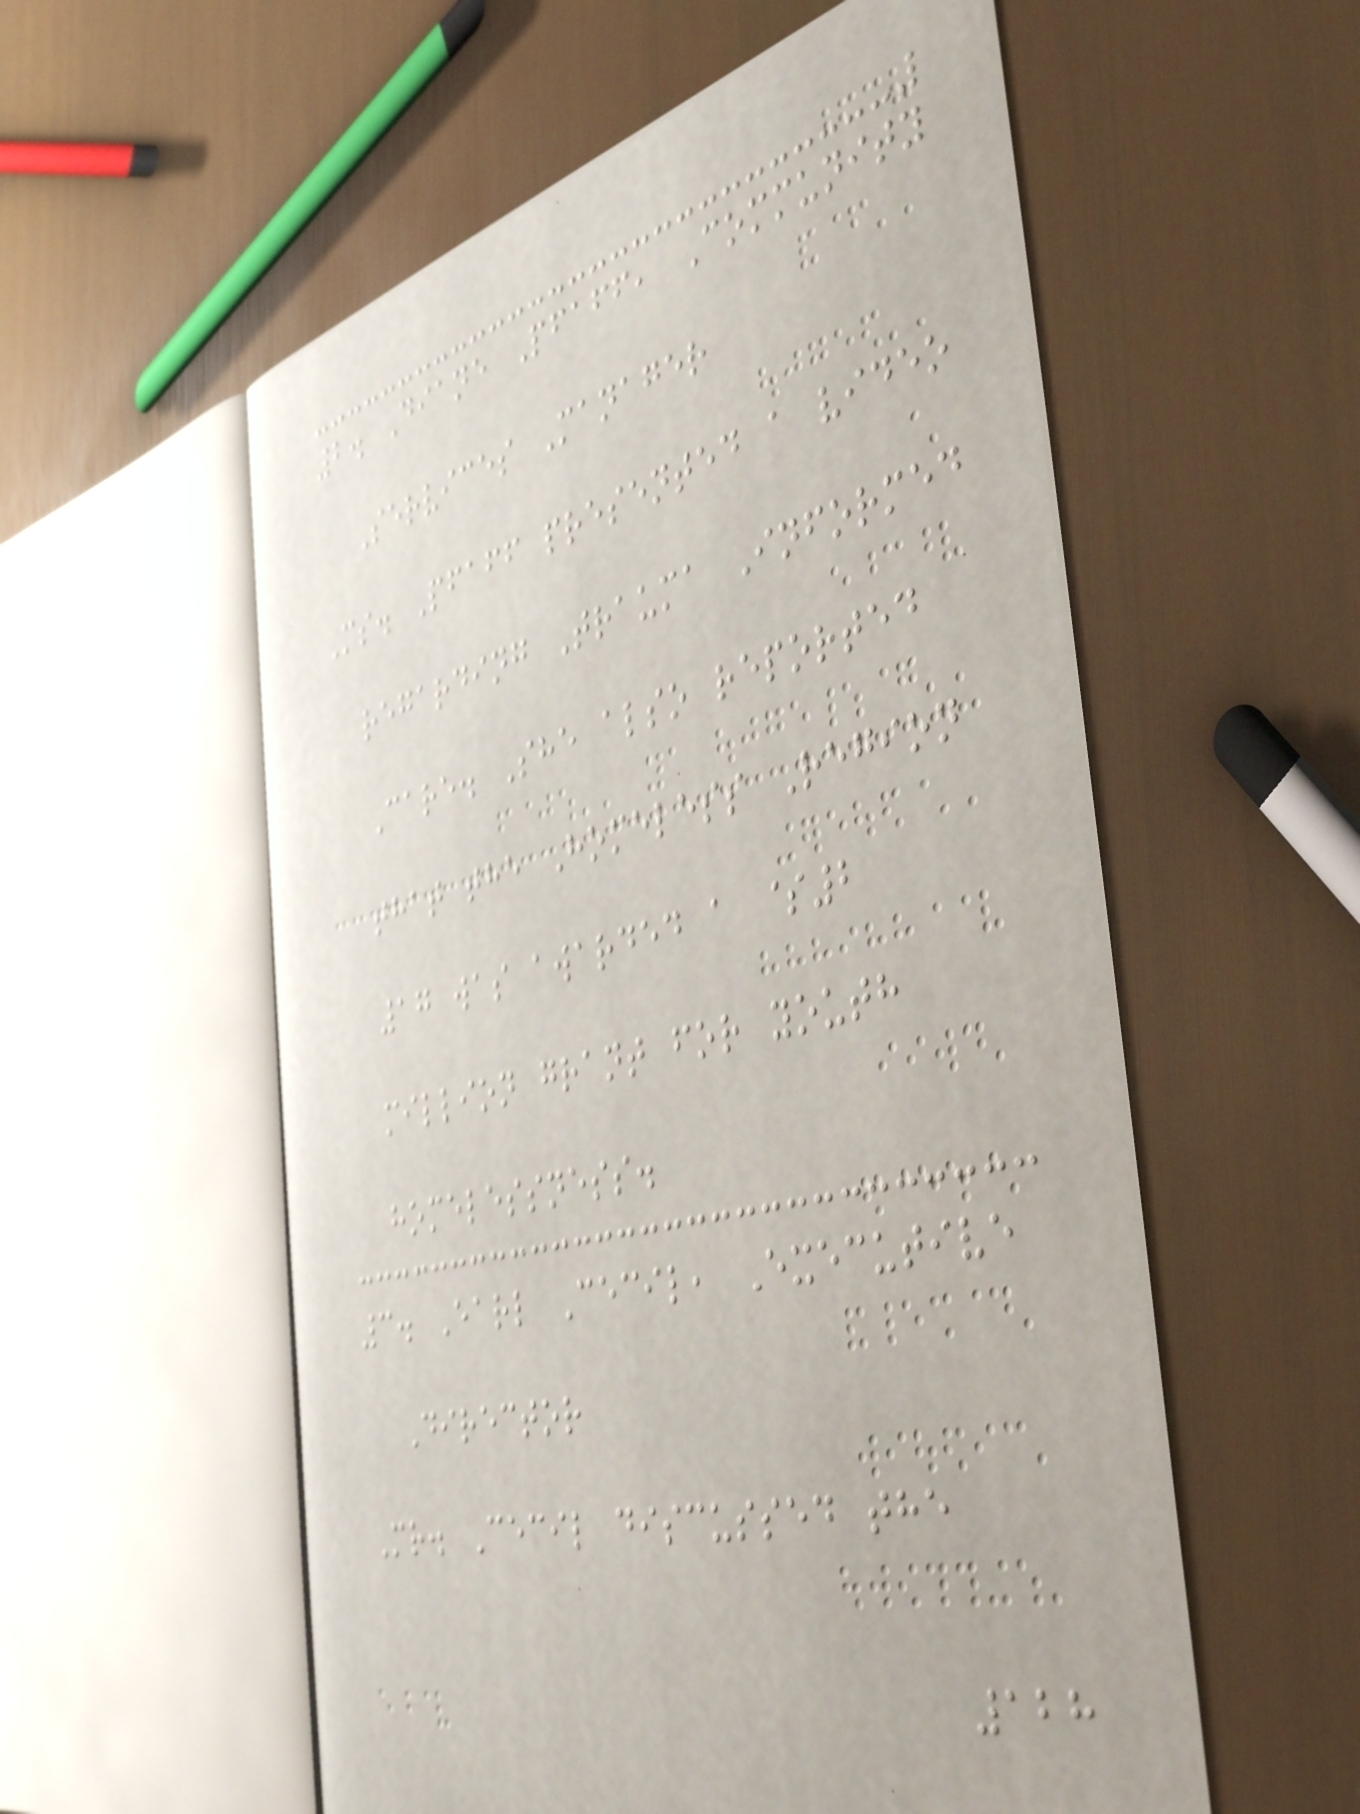2. Diane Pfaff, Community
Services Manager
Ms. Pfaff presented a video
regarding Trauma Informed
Care. She also reported
that the Homeless Region
17 was awarded a $2
million grant for youth
homelessness.
3. Earl Cecil, Executive
Director
Mr. Cecil discussed the
128
